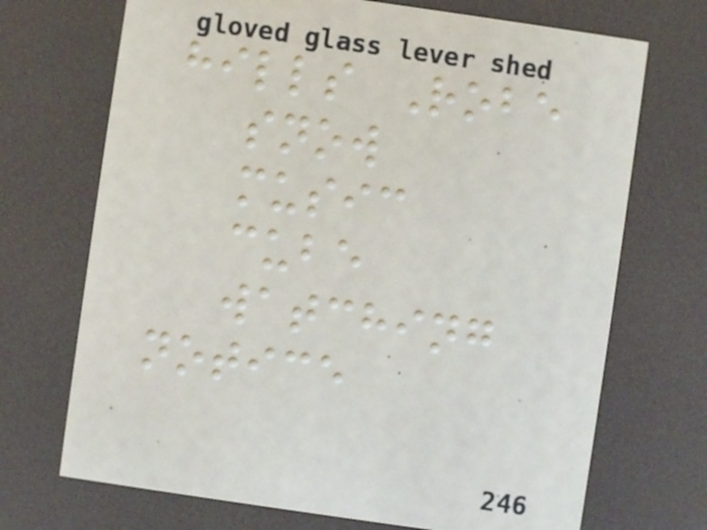hills Robe
snow
music
cube
watching
notice
